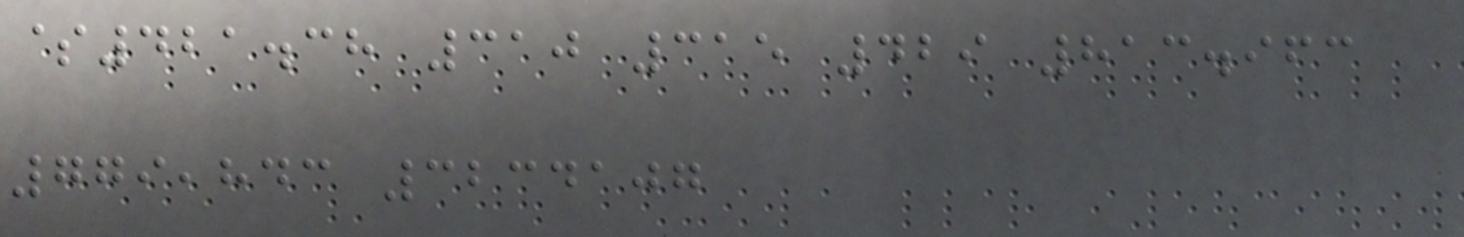$421.38 310 315 429 813.963
779,843 3234107
